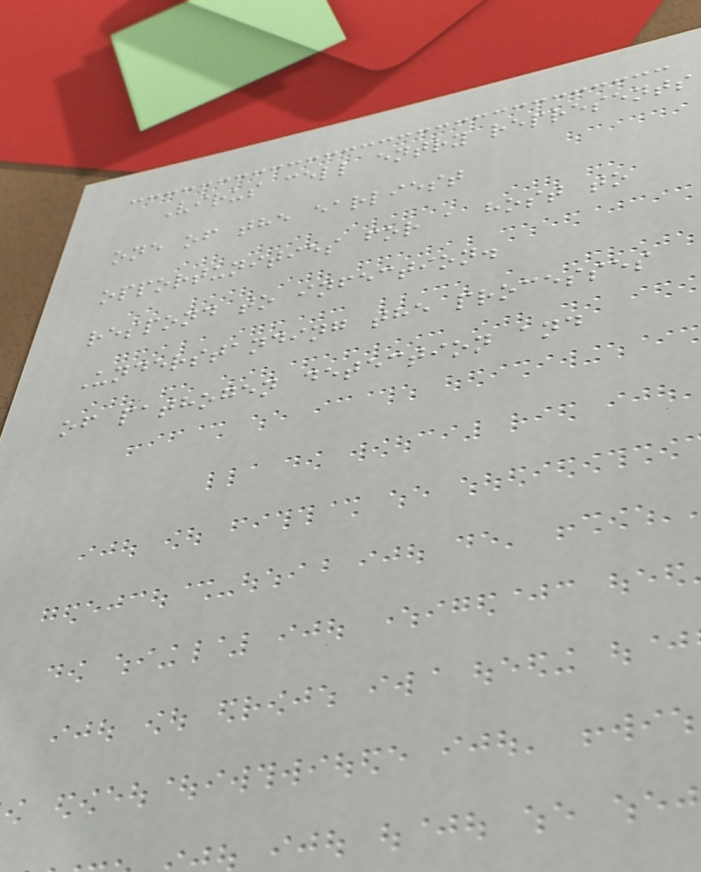Virus cell entry represents
one of the earliest
opportunities for a host to
respond to infection.
Understanding the processes
of pathogen detection and
